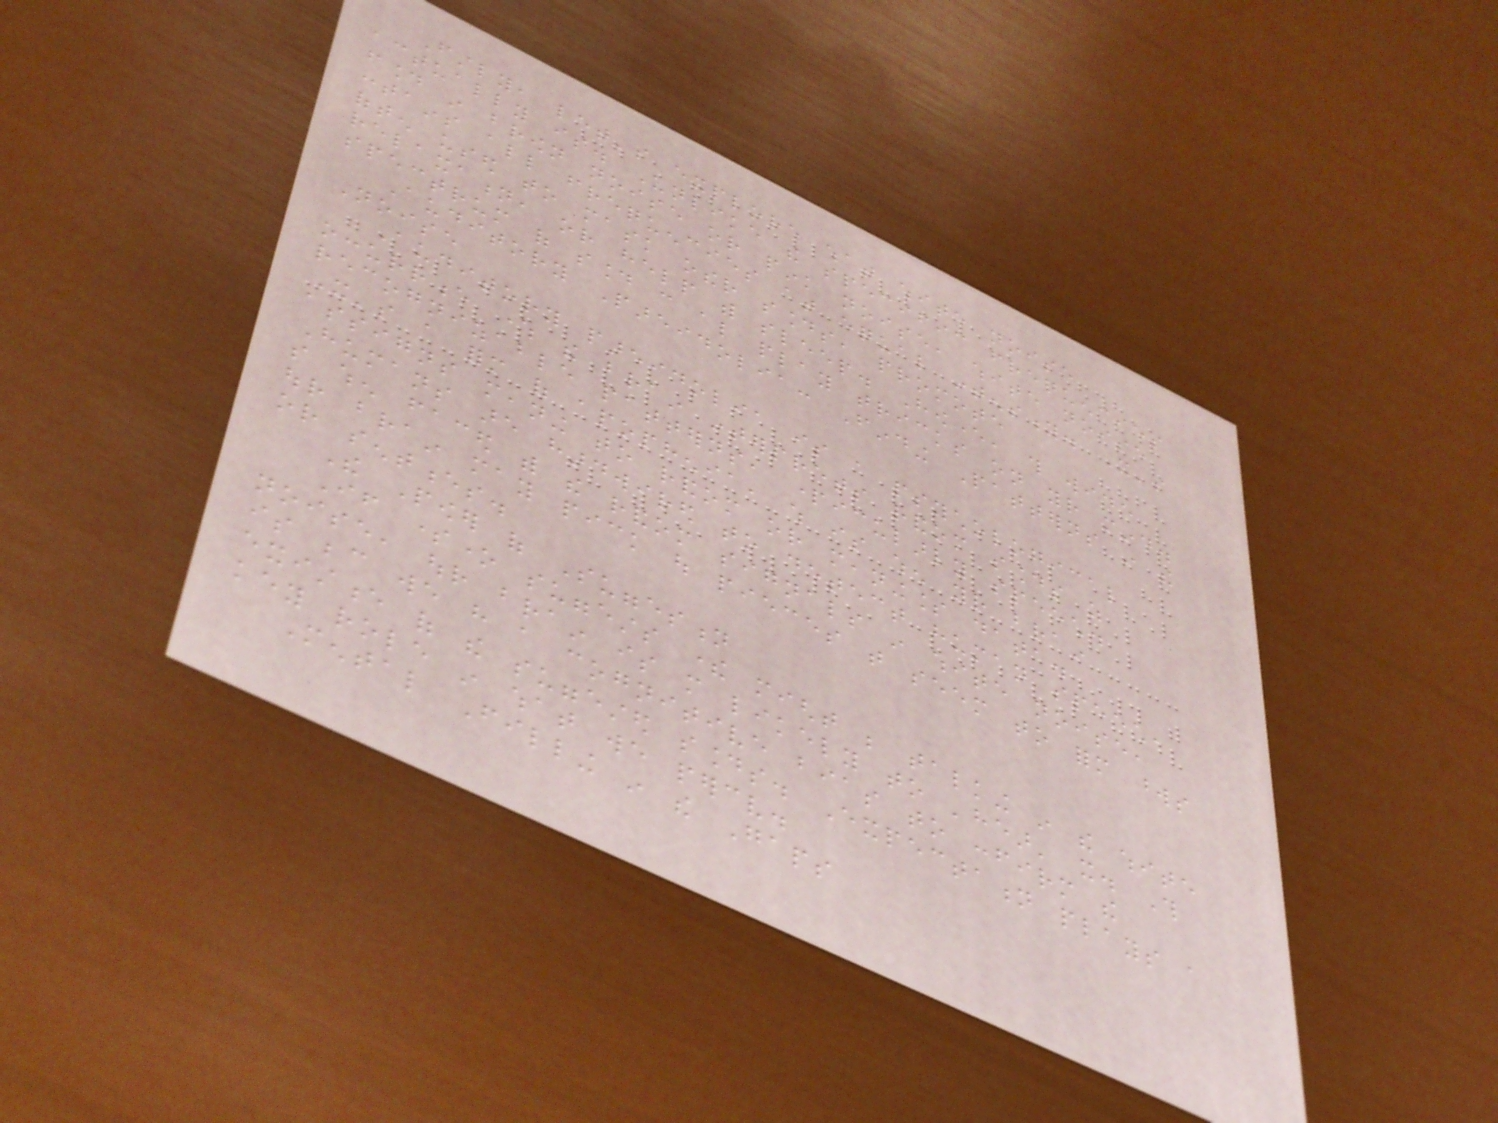Firstly, let's explore what white noise
actually is. Unlike the specific frequencies
found in brown noise or pink noise, white noise
contains all frequencies at equal intensity. It's
often used to mask other sounds, promote
relaxation, or help with sleep. However, this wide
spectrum of sound can also play tricks on your mind.
Auditory Pareidolia: Finding Patterns in the
Noise
Auditory pareidolia is a psychological
occurrence where the brain interprets random sounds as
recognizable patterns, particularly speech.
It's a form of apophenia, which is when your brain
assigns meaning to random or meaningless data.
Humans are hardwired to detect human speech,
so when faced with the random signals in white noise,
our brain may pick out pieces that seem to form words
or sentences.
The Power of Suggestion
If someone suggests there might be talking in the white
noise, our brain is more likely to 'hear' it. This
is because we have a cognitive bias to confirm the
existence of the suggested sounds. Expectation plays a
key role in what we perceive.
Mental Filling in the Gaps
